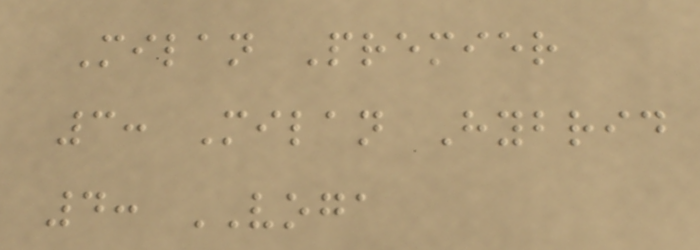Milan Premier
3: Milan Hybrid
4: VOGA
